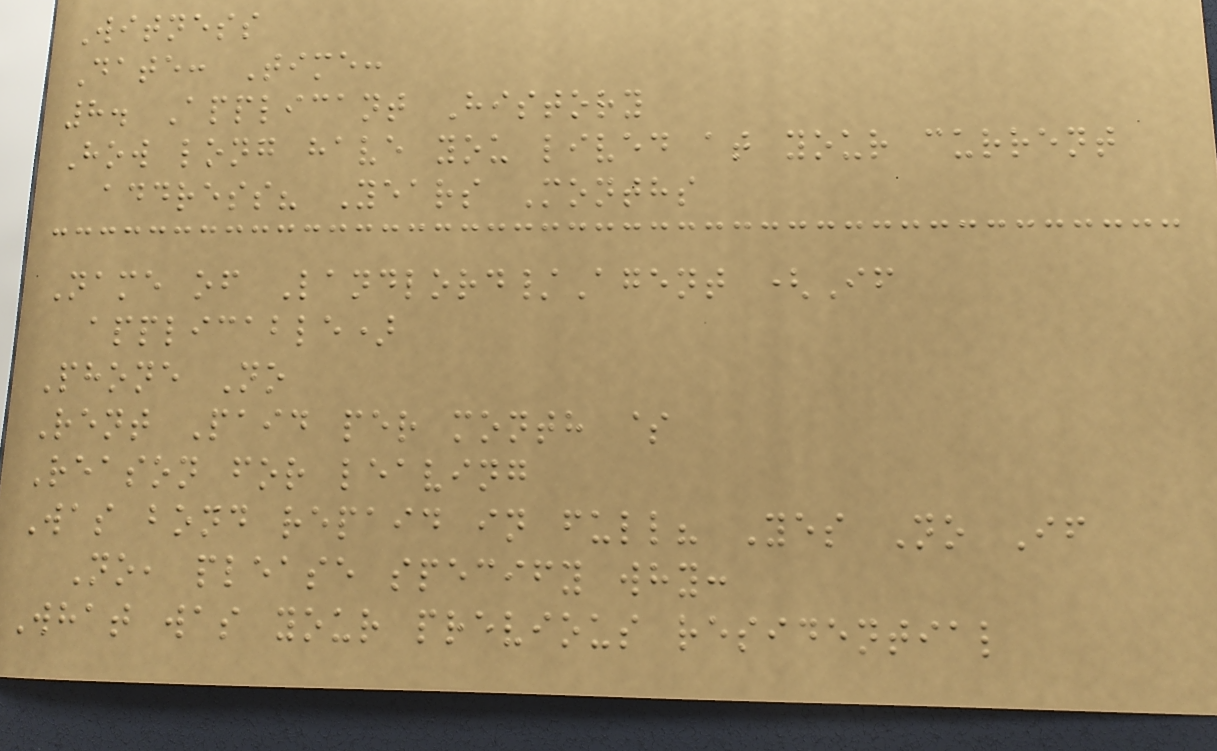Witness
Date: Time:
8. Applicant History
How long have you lived at your current
address? Years Months
Name of Landlord/Agent (If
applicable)
Phone No
Rent Paid per month $
Reason for leaving
Was bond repaid in full? Yes No If
No, please specify why:
What was your previous residential
